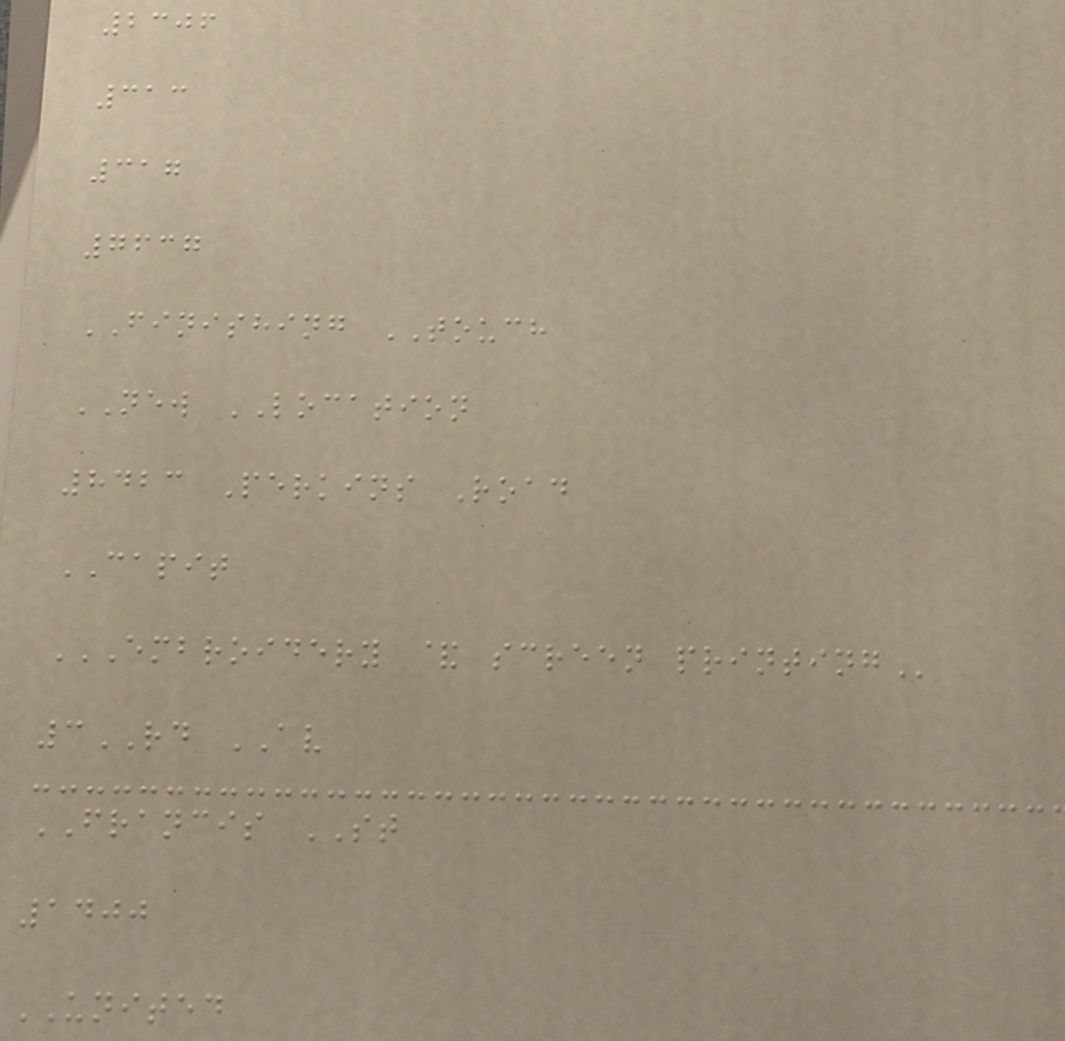2306
313
317
7637
FINISHING TOUCH
NEW LOCATION
8423 Perkins Road
CAPIT
EMBROIDERY & SCREEN PRINTING
3RD AV
FRANCIS ST
1400
UNITED
